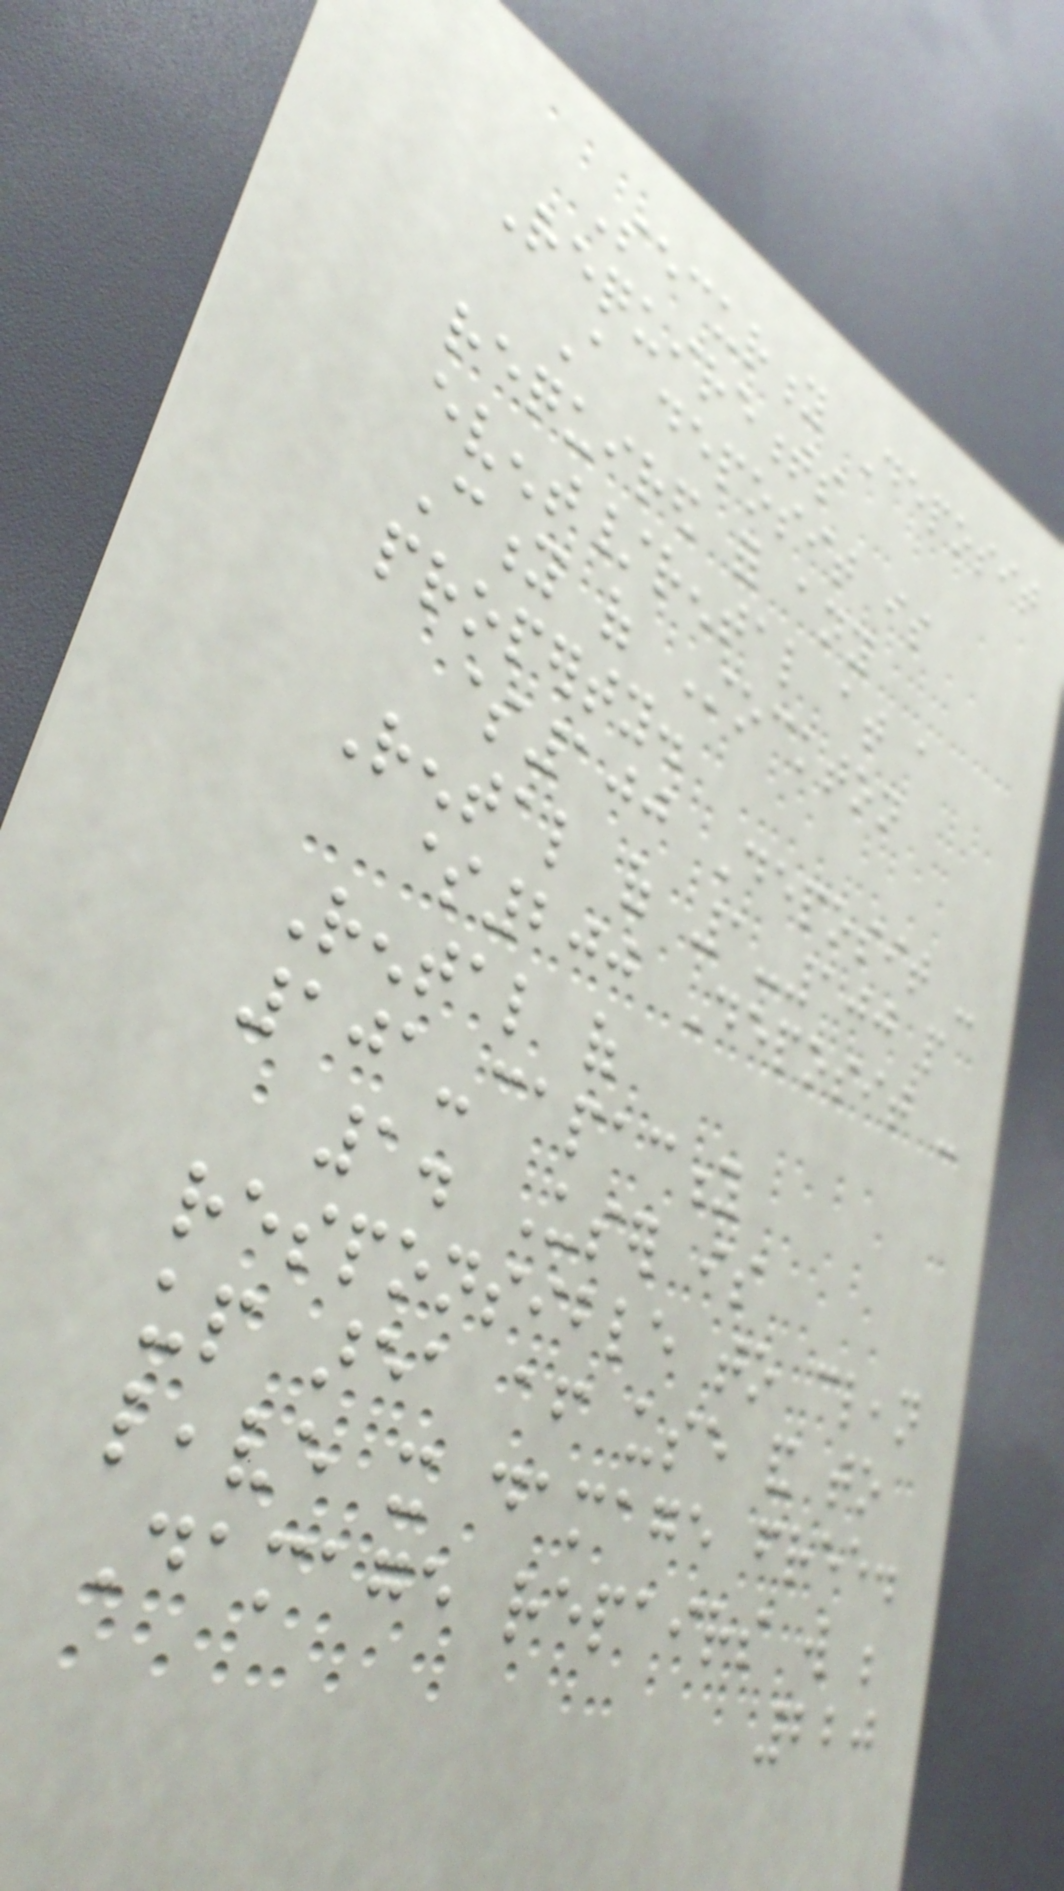Security Deposit
Requirements
A deposit is
required for any
event/rental at a
City of Stockton
property.
$100 Deposit -
Rental of 1-100 people
$200 Deposit -
Rental of
101-capacity
1. User is
responsible to clean
up area after use and to
leave it damage free.
Damage repairs will be
220
